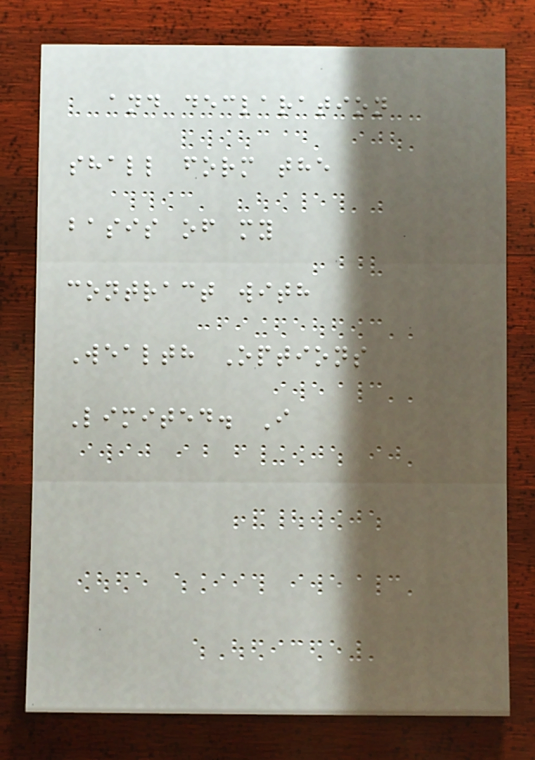and declaration
shall form the
basis of my
contract with
Wealth Options
Limited. I
